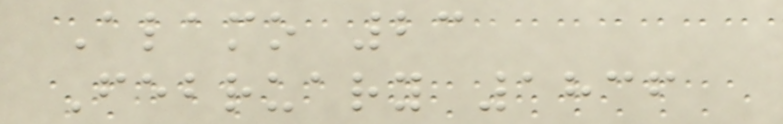Alamo 23
February 1836
